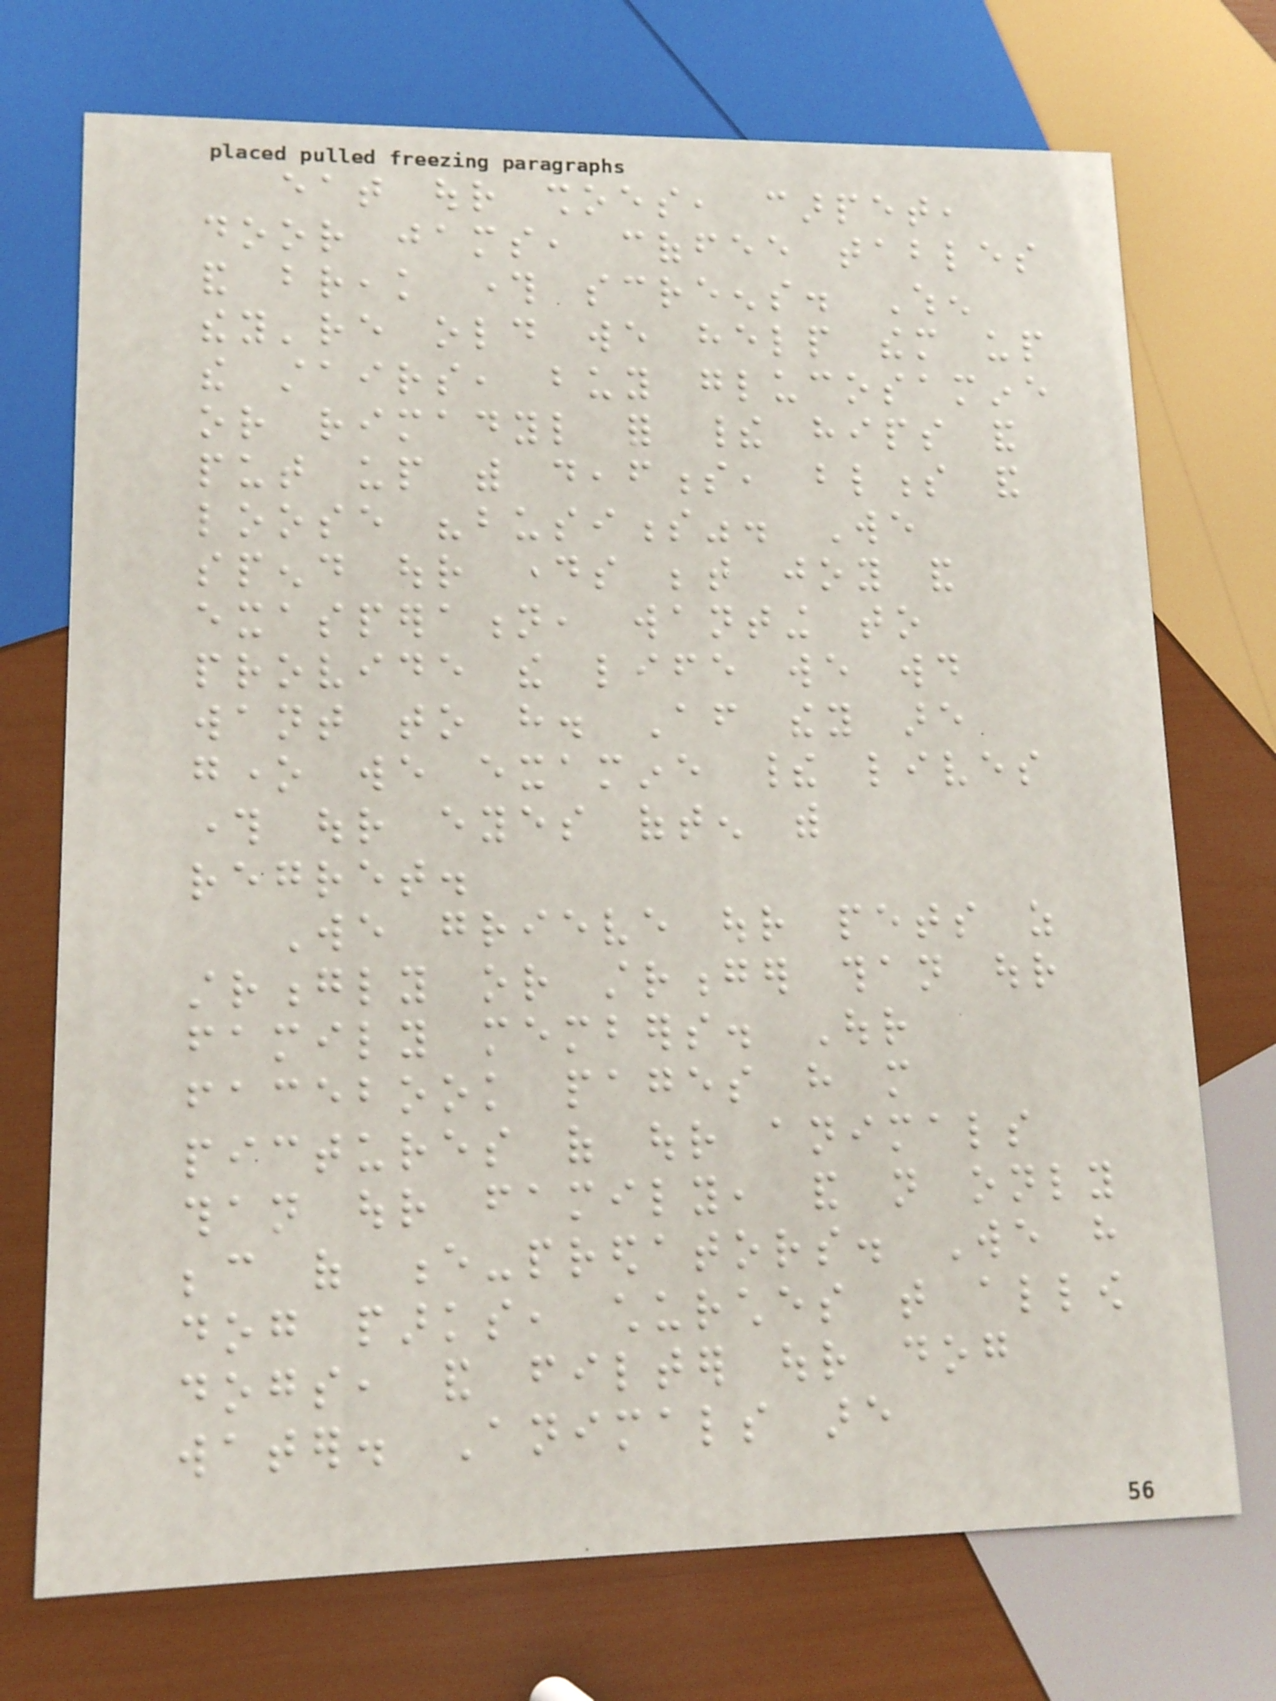eat our shoes, carpet,
door jams, coffee tables
and break through screens. When
they're old we help them up
the stairs, buy glucosamine
or rimadyl for their hips and
put up with deafness, blindness and
loose "business". We
spend our days between joy and
exasperation, wanting to
provide the life we would
want to have. After they are
gone we examine their lives
through our eyes often with
regret.
We grieve our pets as
strongly or stronger than our
family members. Our
facebook pages have more
pictures of our animals
than our family, and not only
because of e-predators. We have
dog parks, churches that allow
dogs, and filter our dog
water. Animals are
